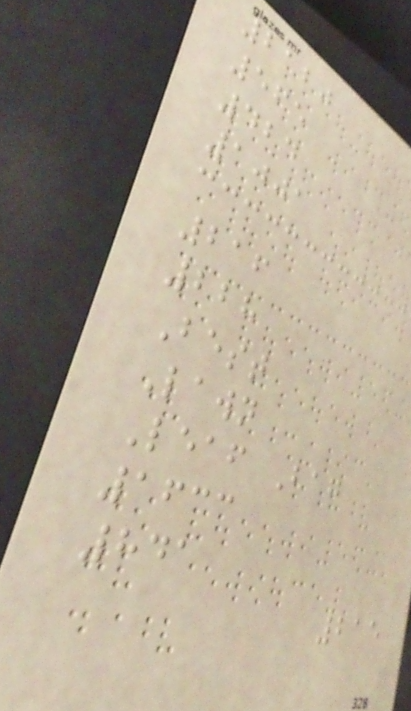2120
565
424
1001
216
228
Best
Lawn
Leaf Bag
1633
841
215
